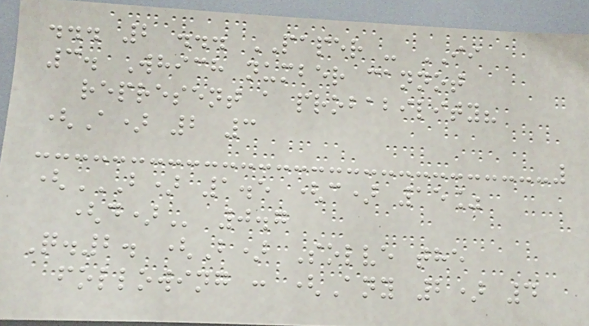... 2 ... PAPER - II
3. Which number cannot
represent a probability?
(A) 2 3
(B) 1.5 (C) 15%
(D) 0.7
Q.2. (B) Solve the
following : (Any 2) 4
